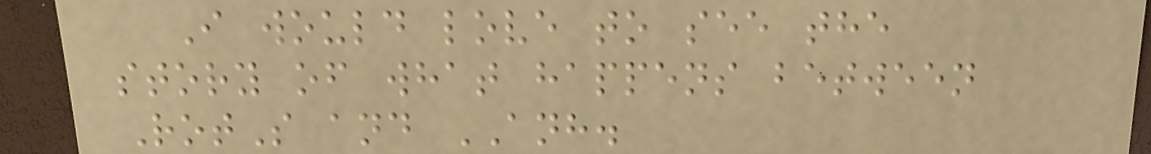I would love to see the
story of what happens between
RotS and ANH.
